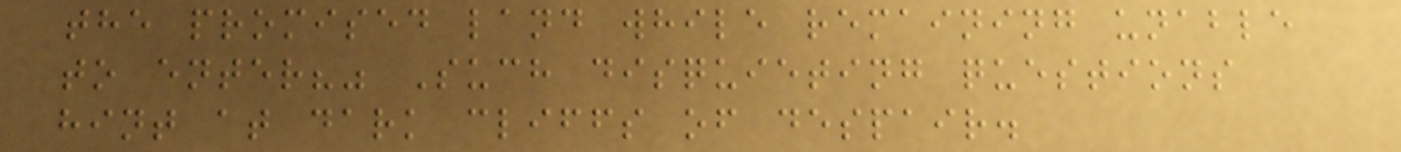the promised land while remaining unable
to enter?" Such disquieting questions
hint at dark cliffs of despair.
